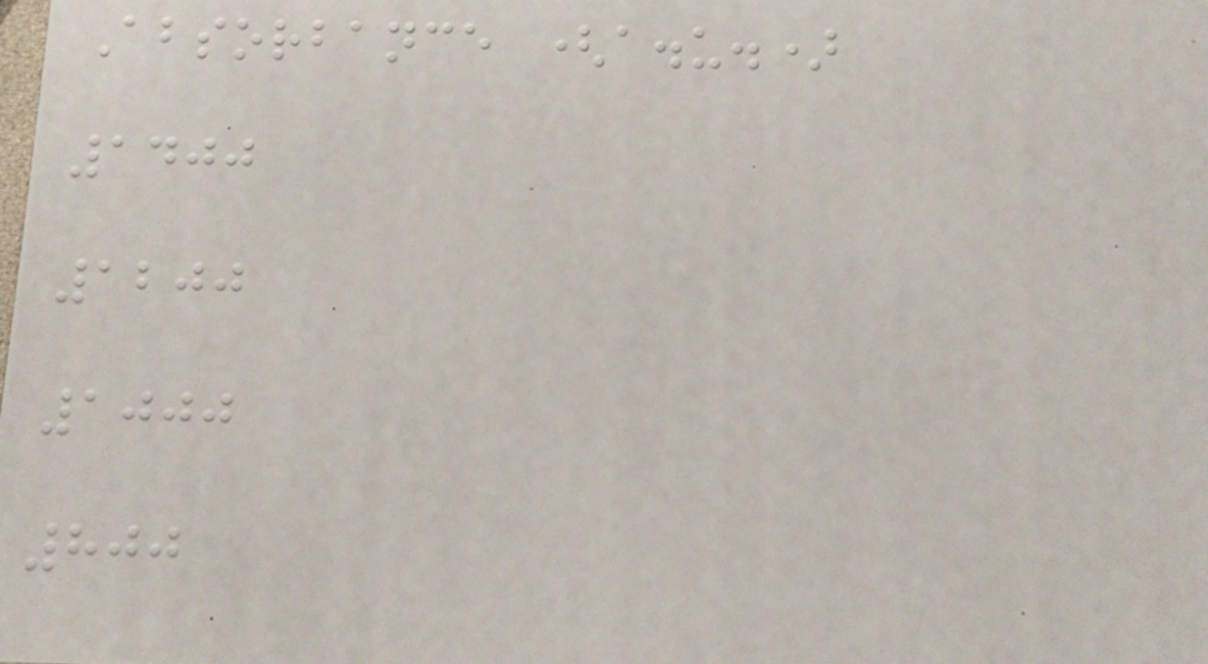Absorbance (a.u.)
1400
1200
1000
800
